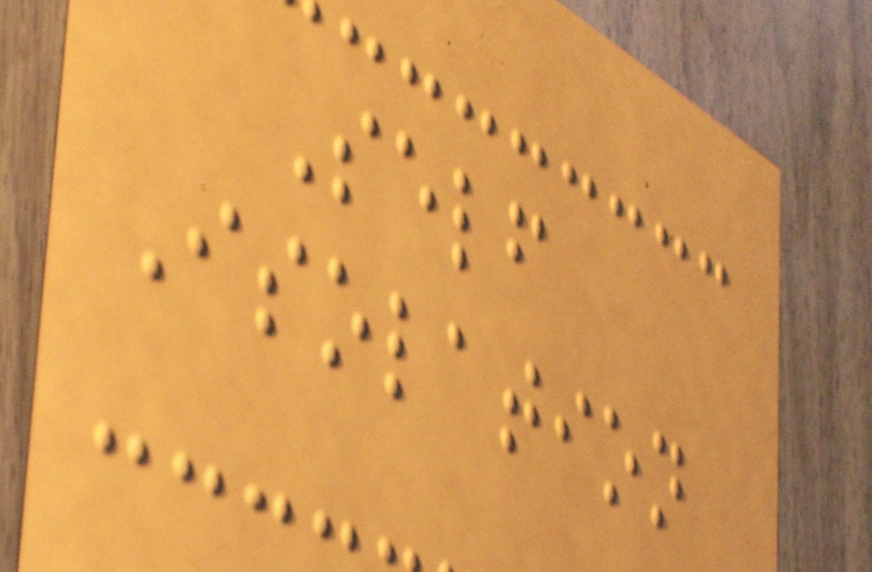Self
Isolation
